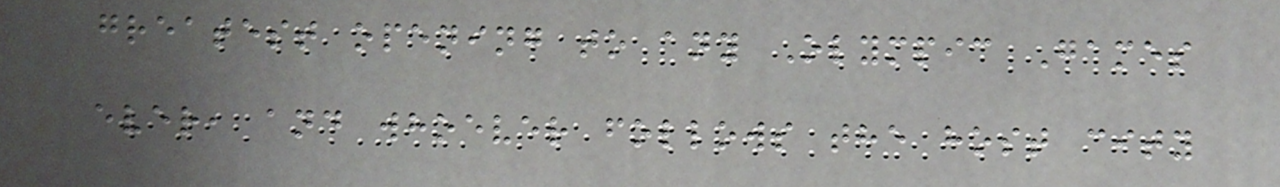greatest opening to any Olympic Games
ever, and whoever follows the host city
